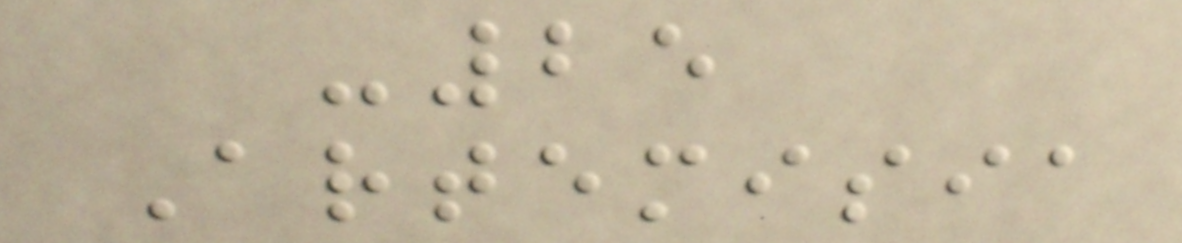-25
Artemisia
